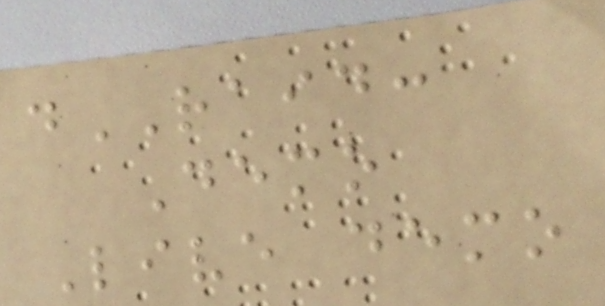dRAID:
Demo
Live demo
